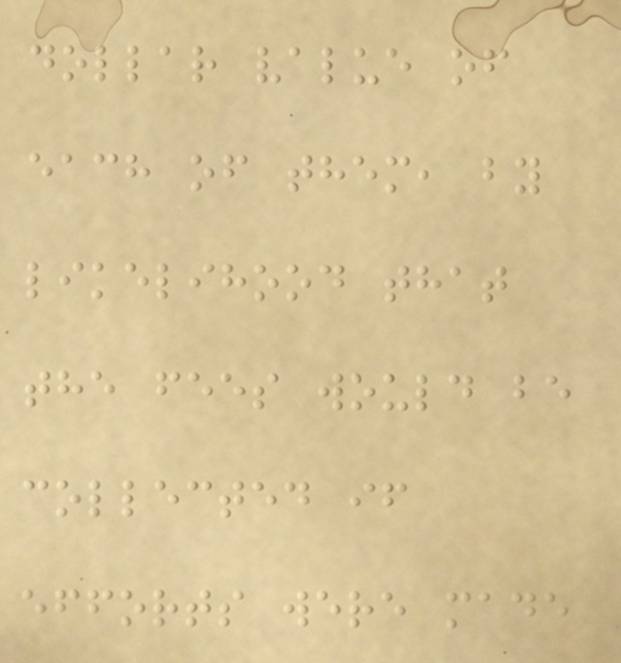dollar value of
each of them, by
likelihood that
the fees would be
collected if
efforts were made
